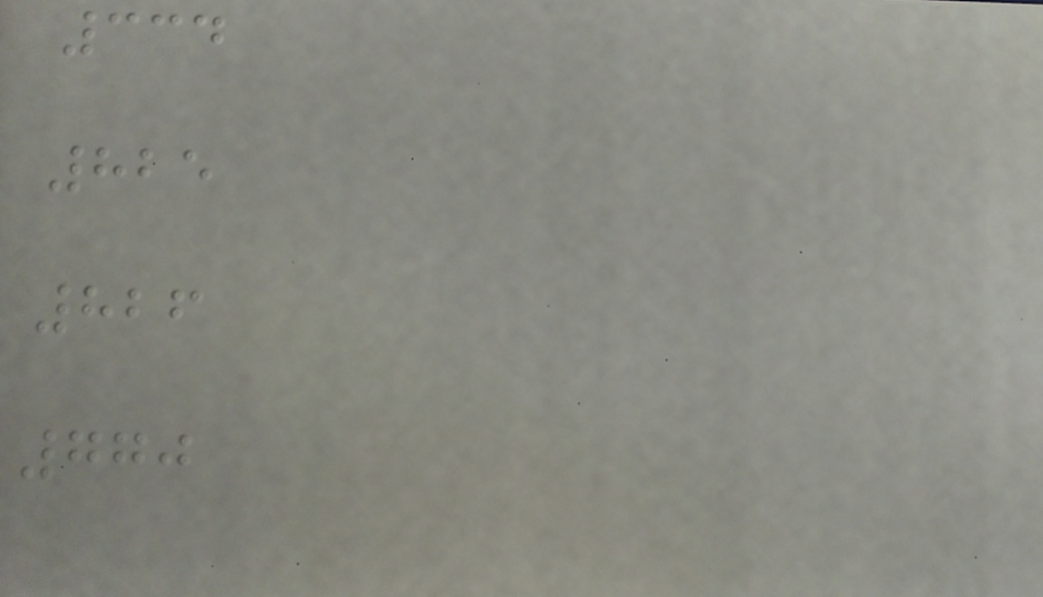334
825
826
770
